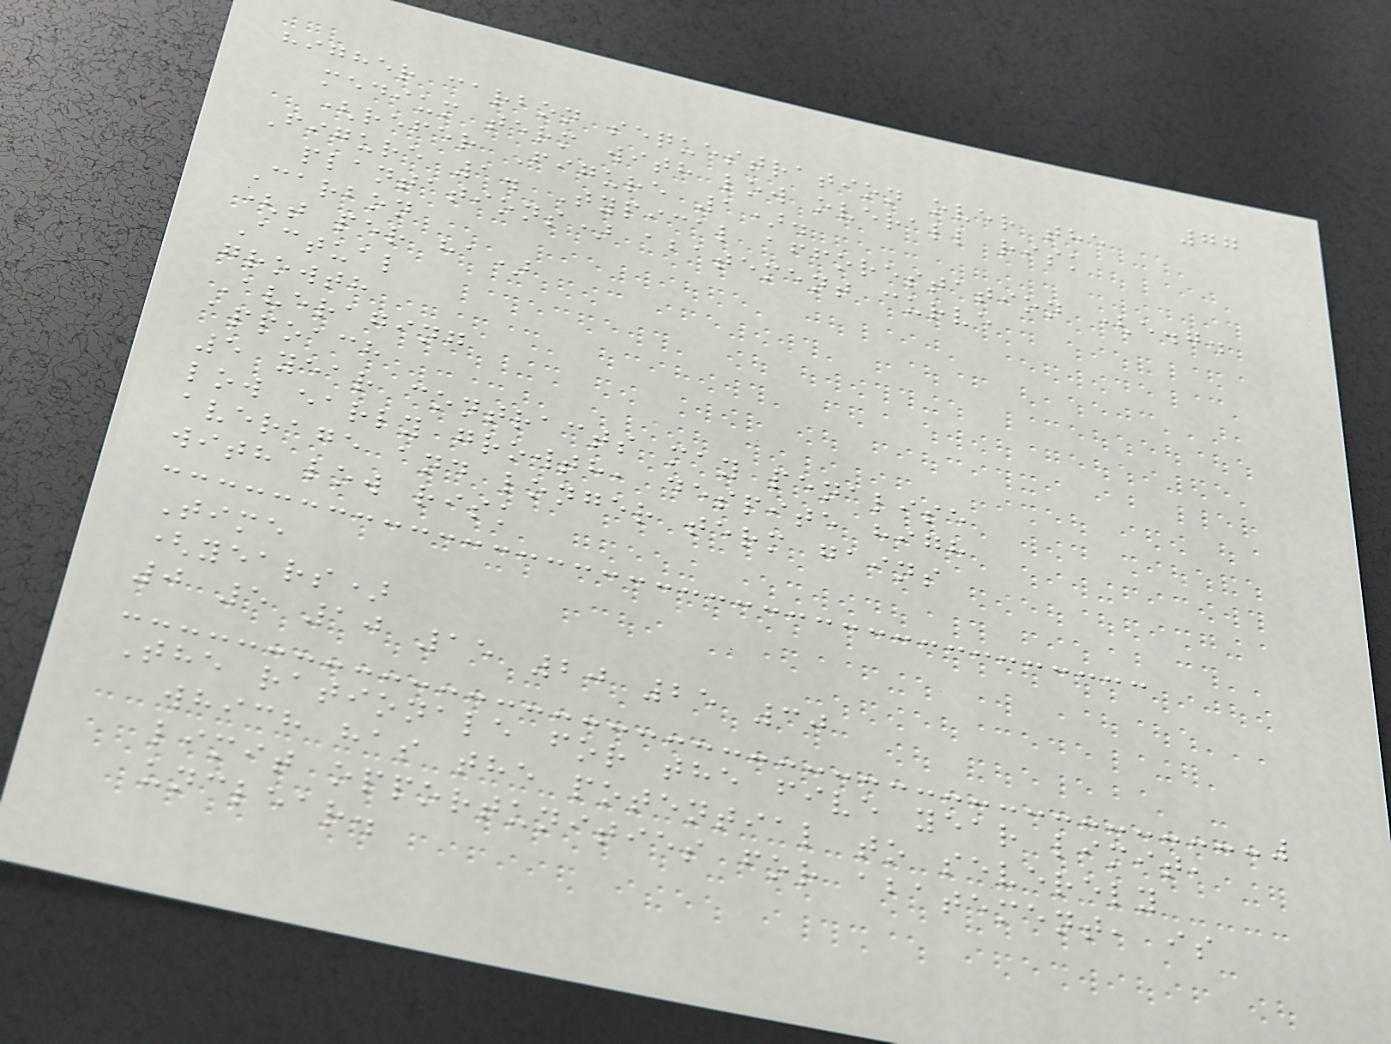77
higher carbon sequestration over the
medium term with low overall risk
(refer Figure 1).
Figure 1. Typical afforestation (e.g.
plantations) abatement curve
Carbon
(t per ha)
Actual
growth
Averaging
appoach
5 year contracts may penalise
low early growth, despite high
average and longer term gains
with low risk
Time
(years)
0 5 10 15 20 25 30
The rationale for the five year limit,
which has the potential to severely
limit opportunities for abatement, is
unclear.
